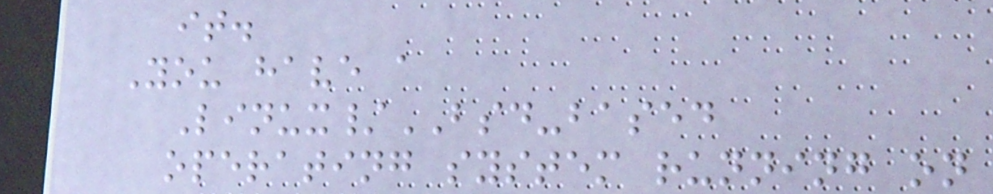it.
You have a
Linux/BSD-based
operating system running on
